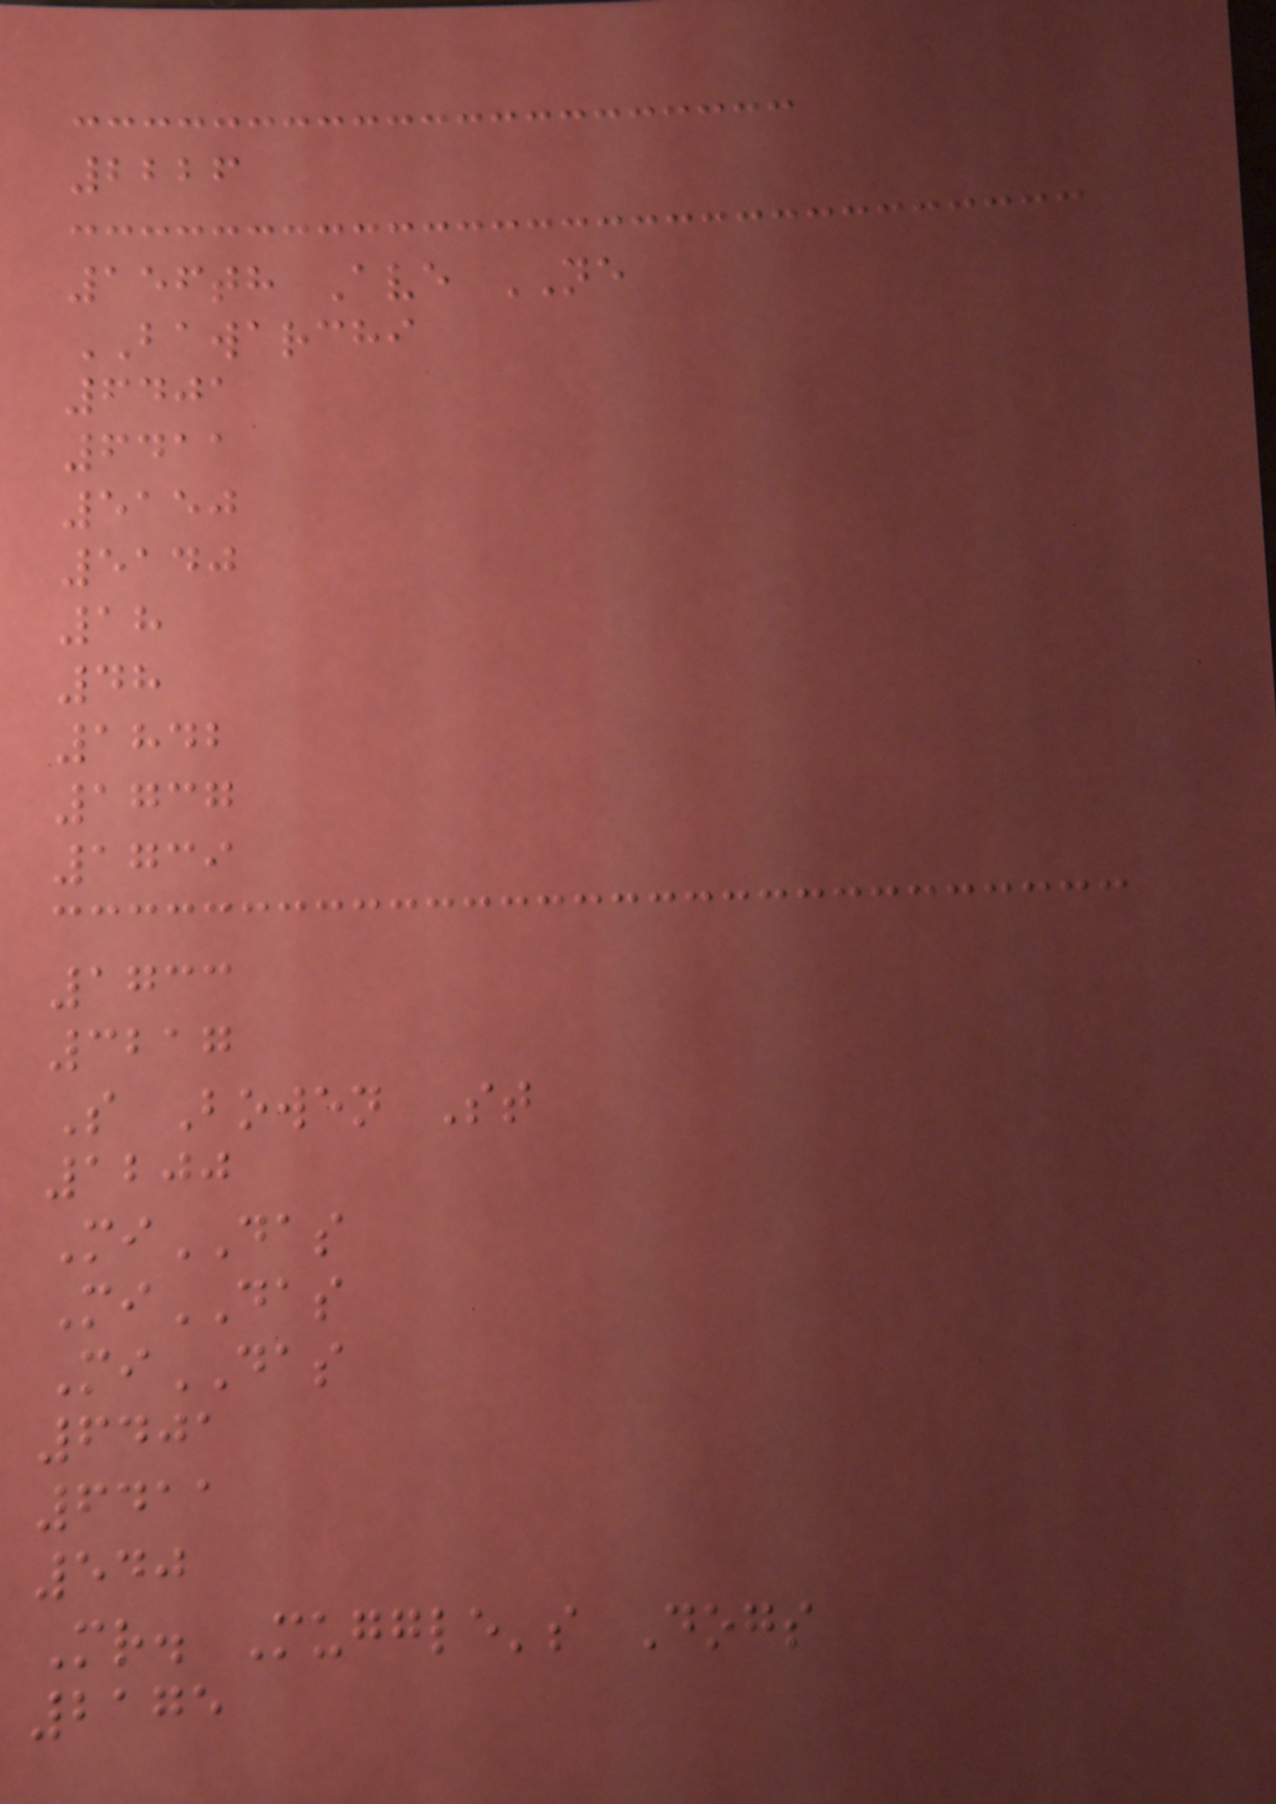2226
156th Ave NE
BAWARCHI
6401
6411
5150
5140
18
48
1842
1737
1739
1733
3217
S Bowen St
1200
MiDAS
MiDAS
MiDAS
6401
6411
540
Mr. Muggle's Dogs
2175
